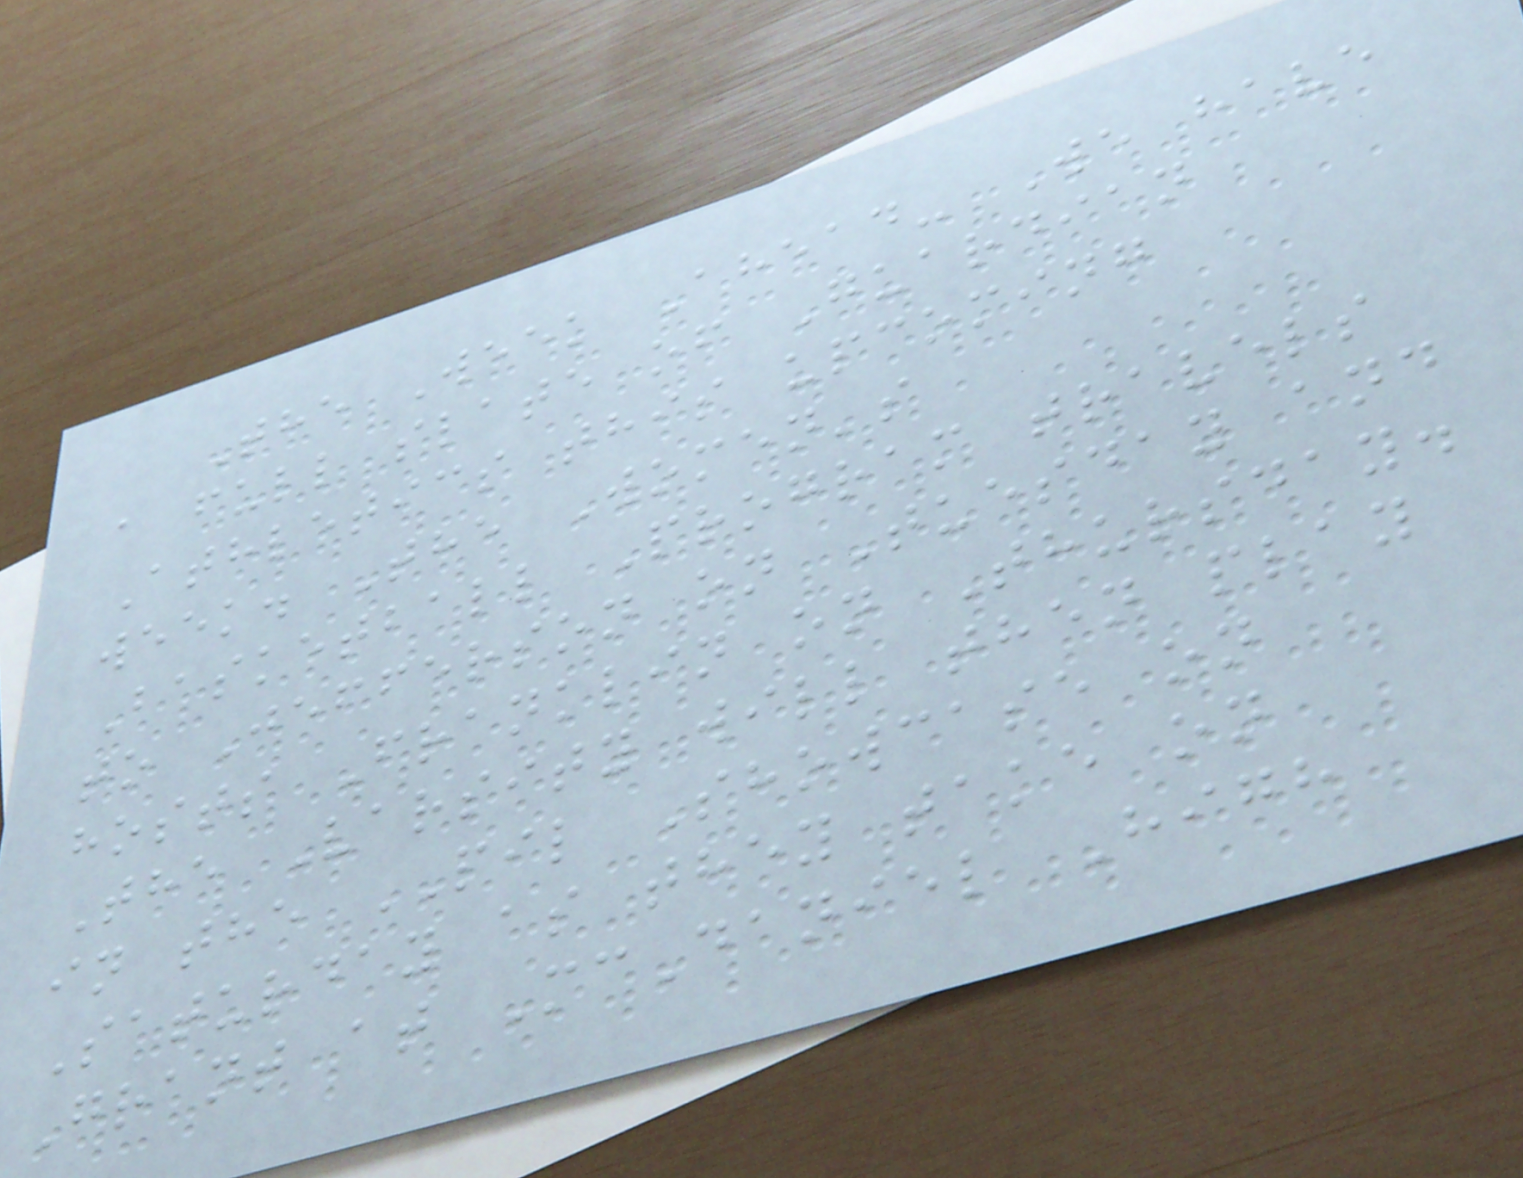The Week Ahead- We have
a full slate of Guardian
Athletics this upcoming
week. The Women's
Basketball Program travels
to Jefferson on Tuesday and
hosts Franklin on Thursday.
The Varsity will then play
in the PIL Showcase on
Saturday as they take on
Grant at McDaniel High
